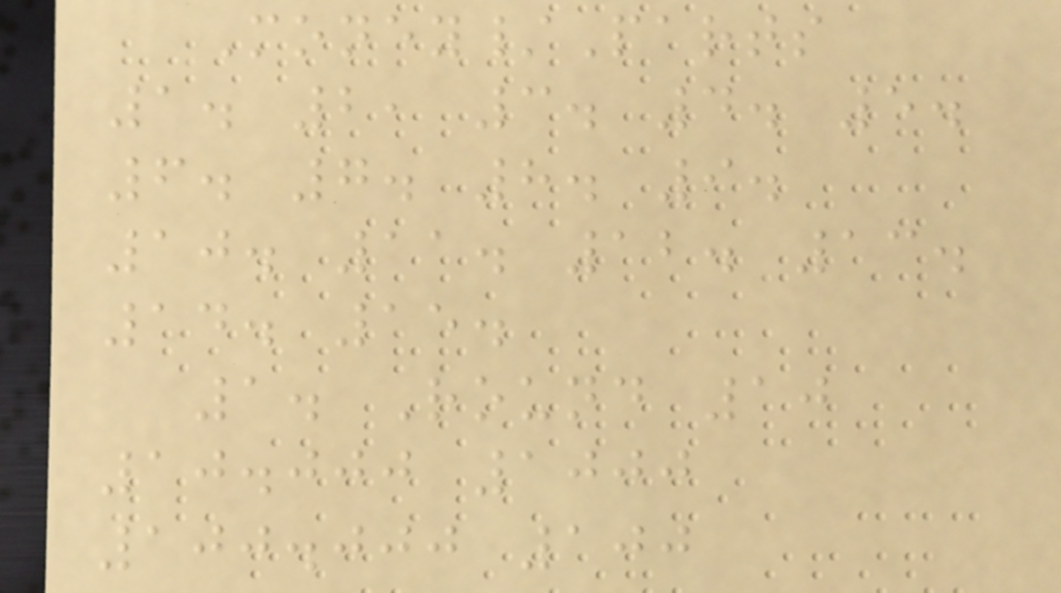Money/Parts
1. 2, 3. 4. 5.
6. 7. 8. 9.
10. 11. 12. 13.
14. 15.
1. Round 10
10.000 1000
100.000 100
